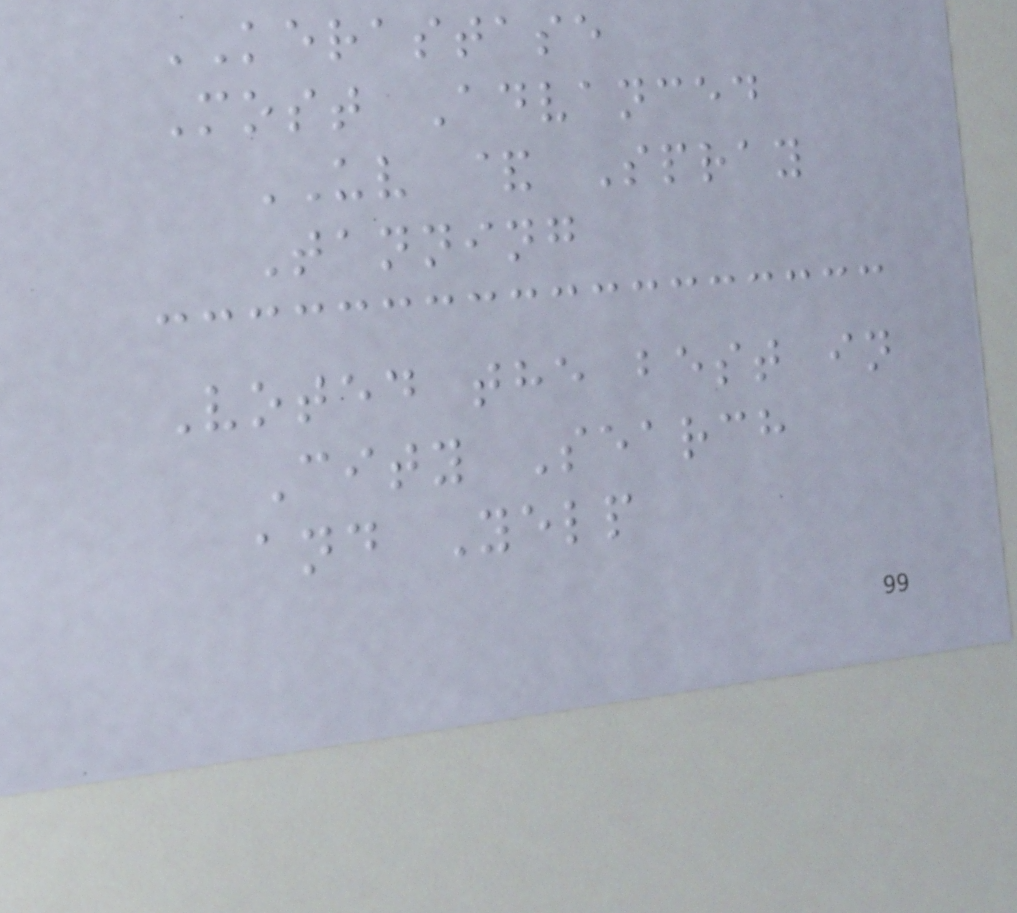KERASTASE
Most Advanced
UV & Spray
Tanning
Voted the best in
City Search
and Yelp
